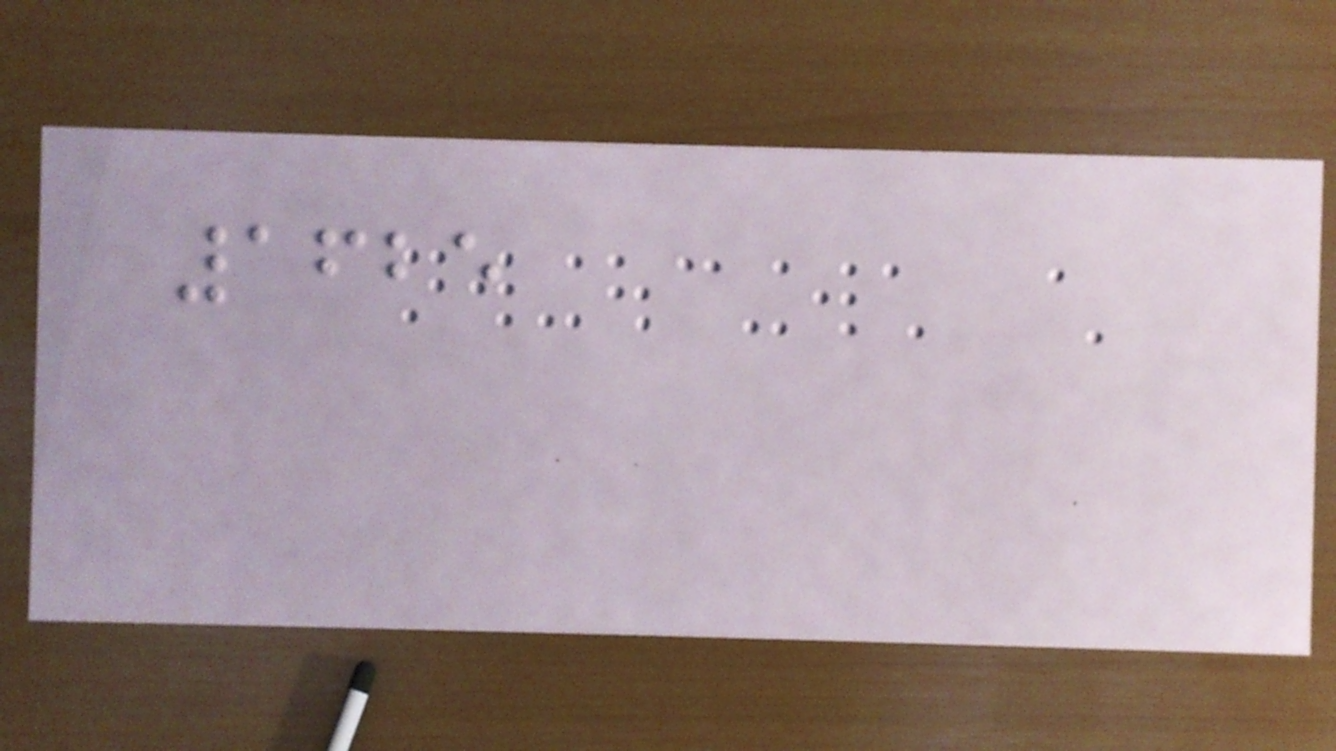1625
